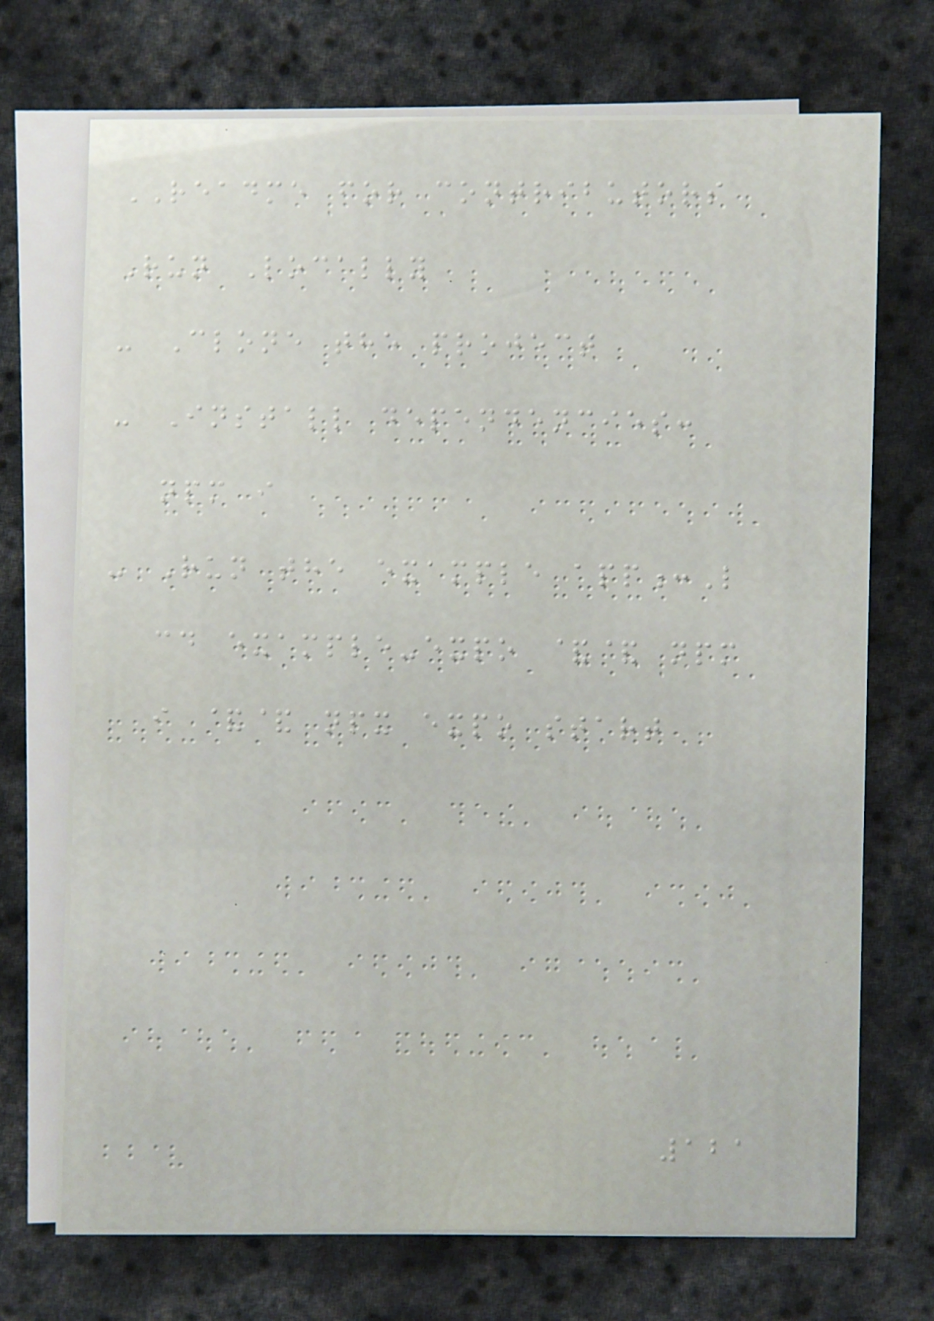README for contributors
Run Locally
- Clone the project
- Install dependencies:
npm i
- Run the example app:L
cd example-expo && npm
i && npx expo start
121
